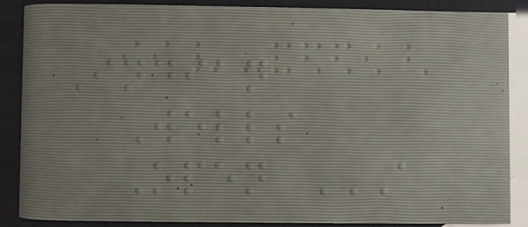Indian
Wells
Open A
